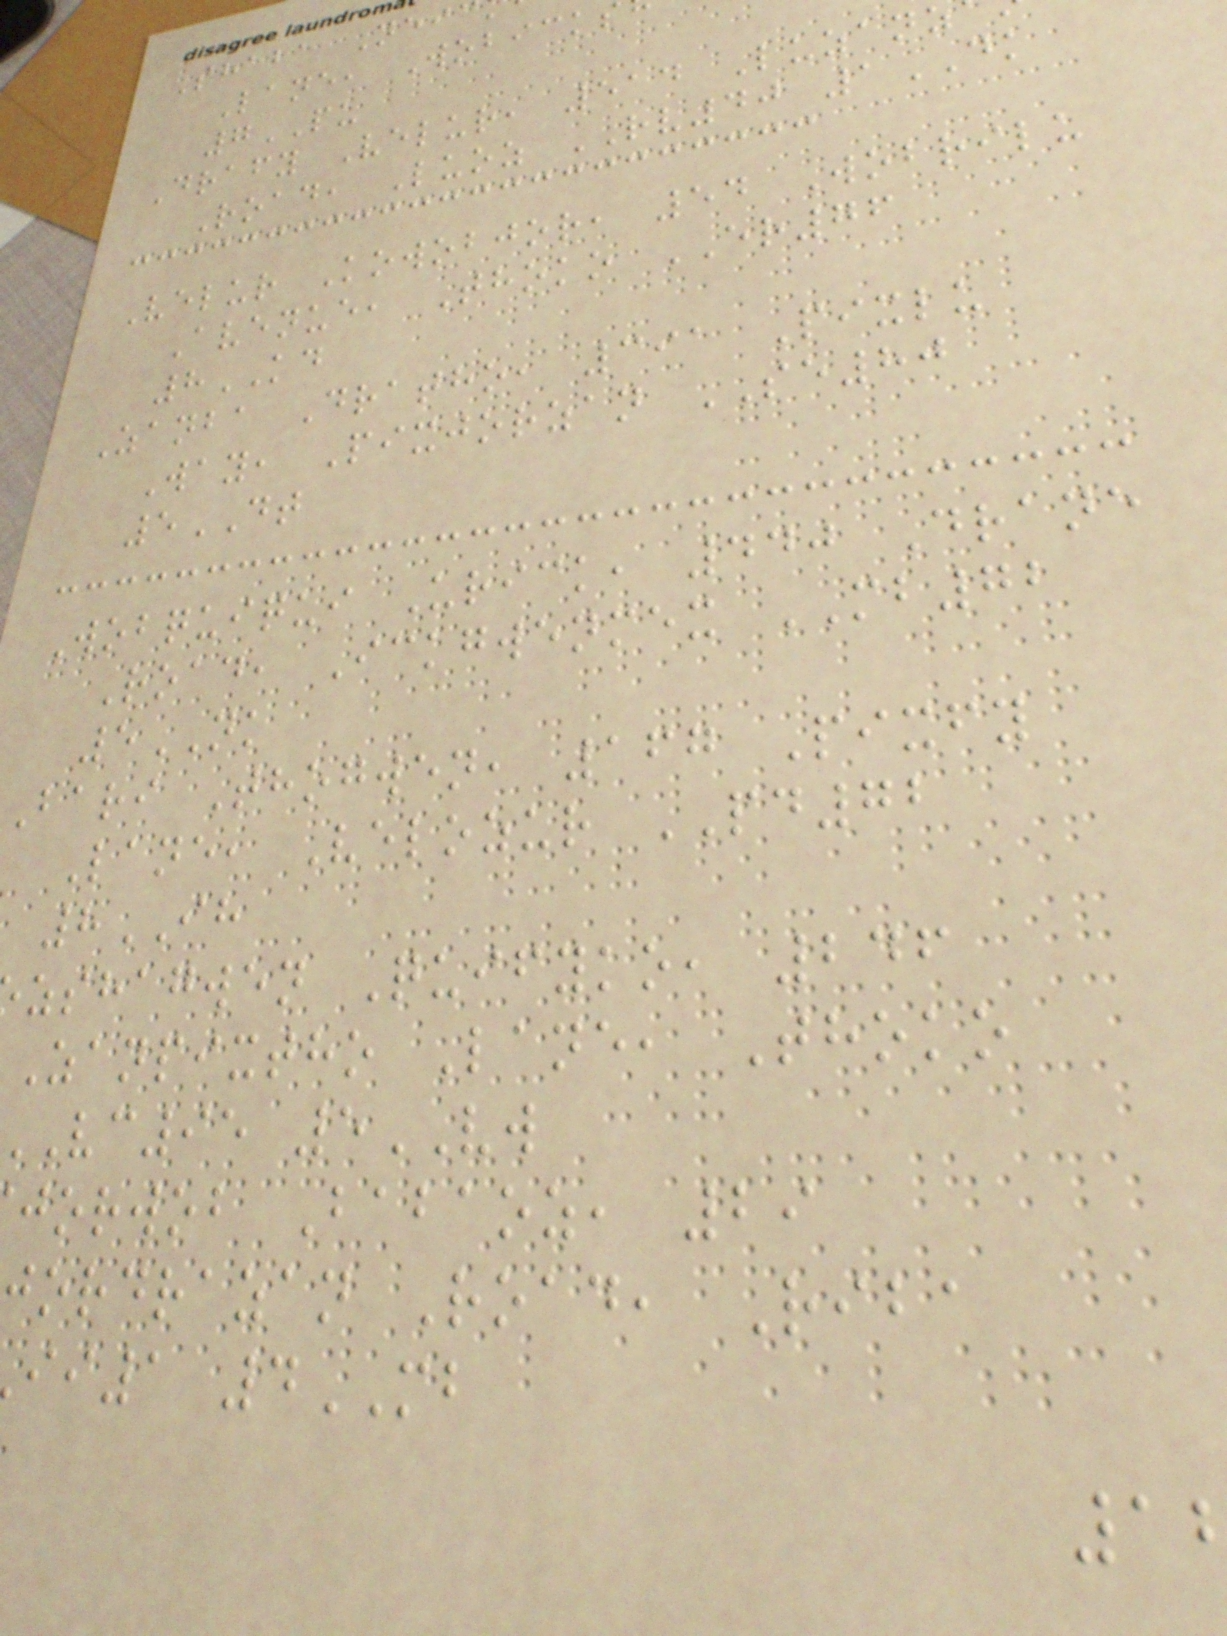Shaba Nei
Lane, Wobick
7PU
Drafy Velur, 514 Luzanz
Road, Luoz RV40 1DK
Velur Kowobjor, 54 Wobrilu
Avenue, Thoko ER76
8KD
Zanba Dratho, 391 Pixlu
Way, Pixjorzan SE80
5DT
Wobquiqui Urick, 440 Drane
Road, Ickgwenmex MB72
5NK
Bari Thogwen, 167 Pixfy
Lane, Velozur PD72
8IH
zshagwen Quifyko, 246
Zanpixtho Lane, Thoko
vc95 5VW
jorwob Babaoz, 29
jordrazan Road, Riba
ii1 4MB
